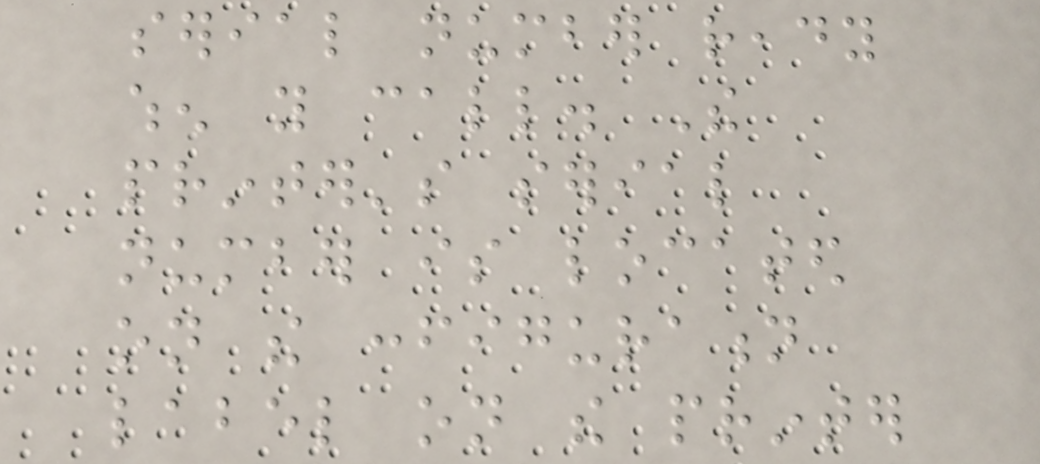serial number ready
when you call. The
printer's serial
number is located
on the configuration
label on the printer
